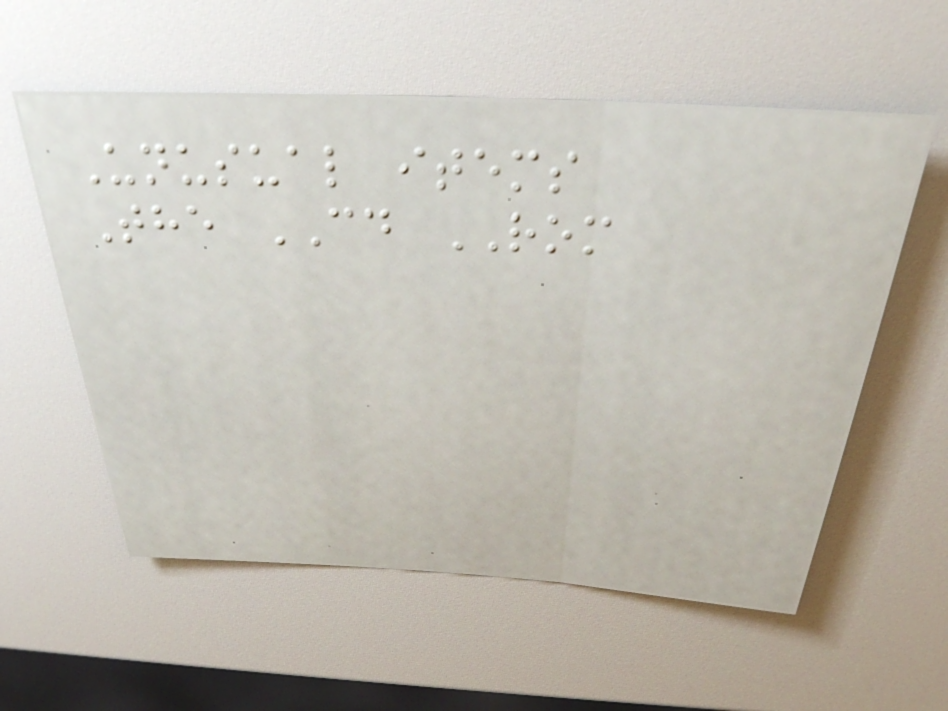Unusual items
The CD ROM
